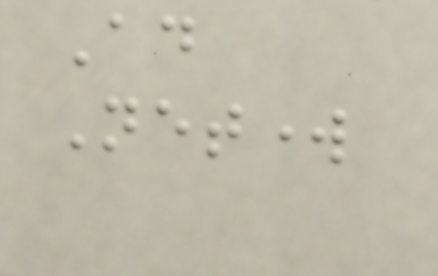Ad
Network
